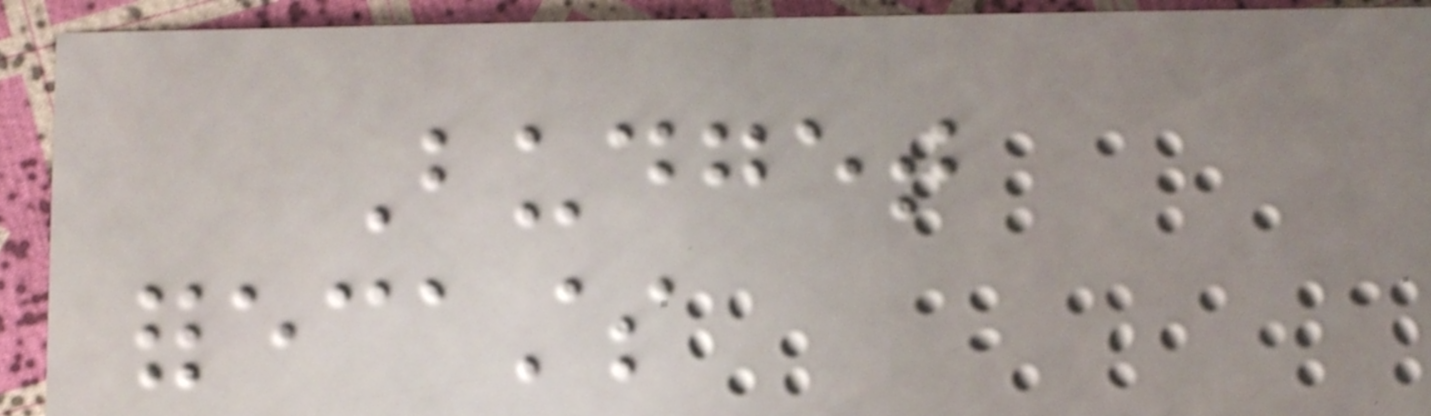Budget
forecasts
